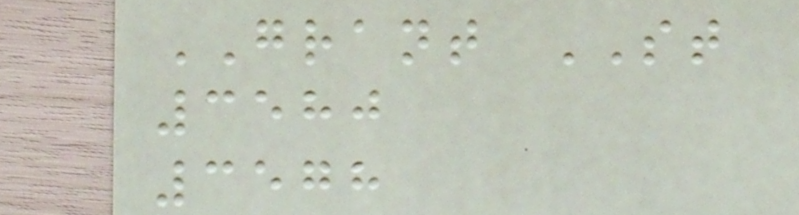GRANT ST
3580
3578
